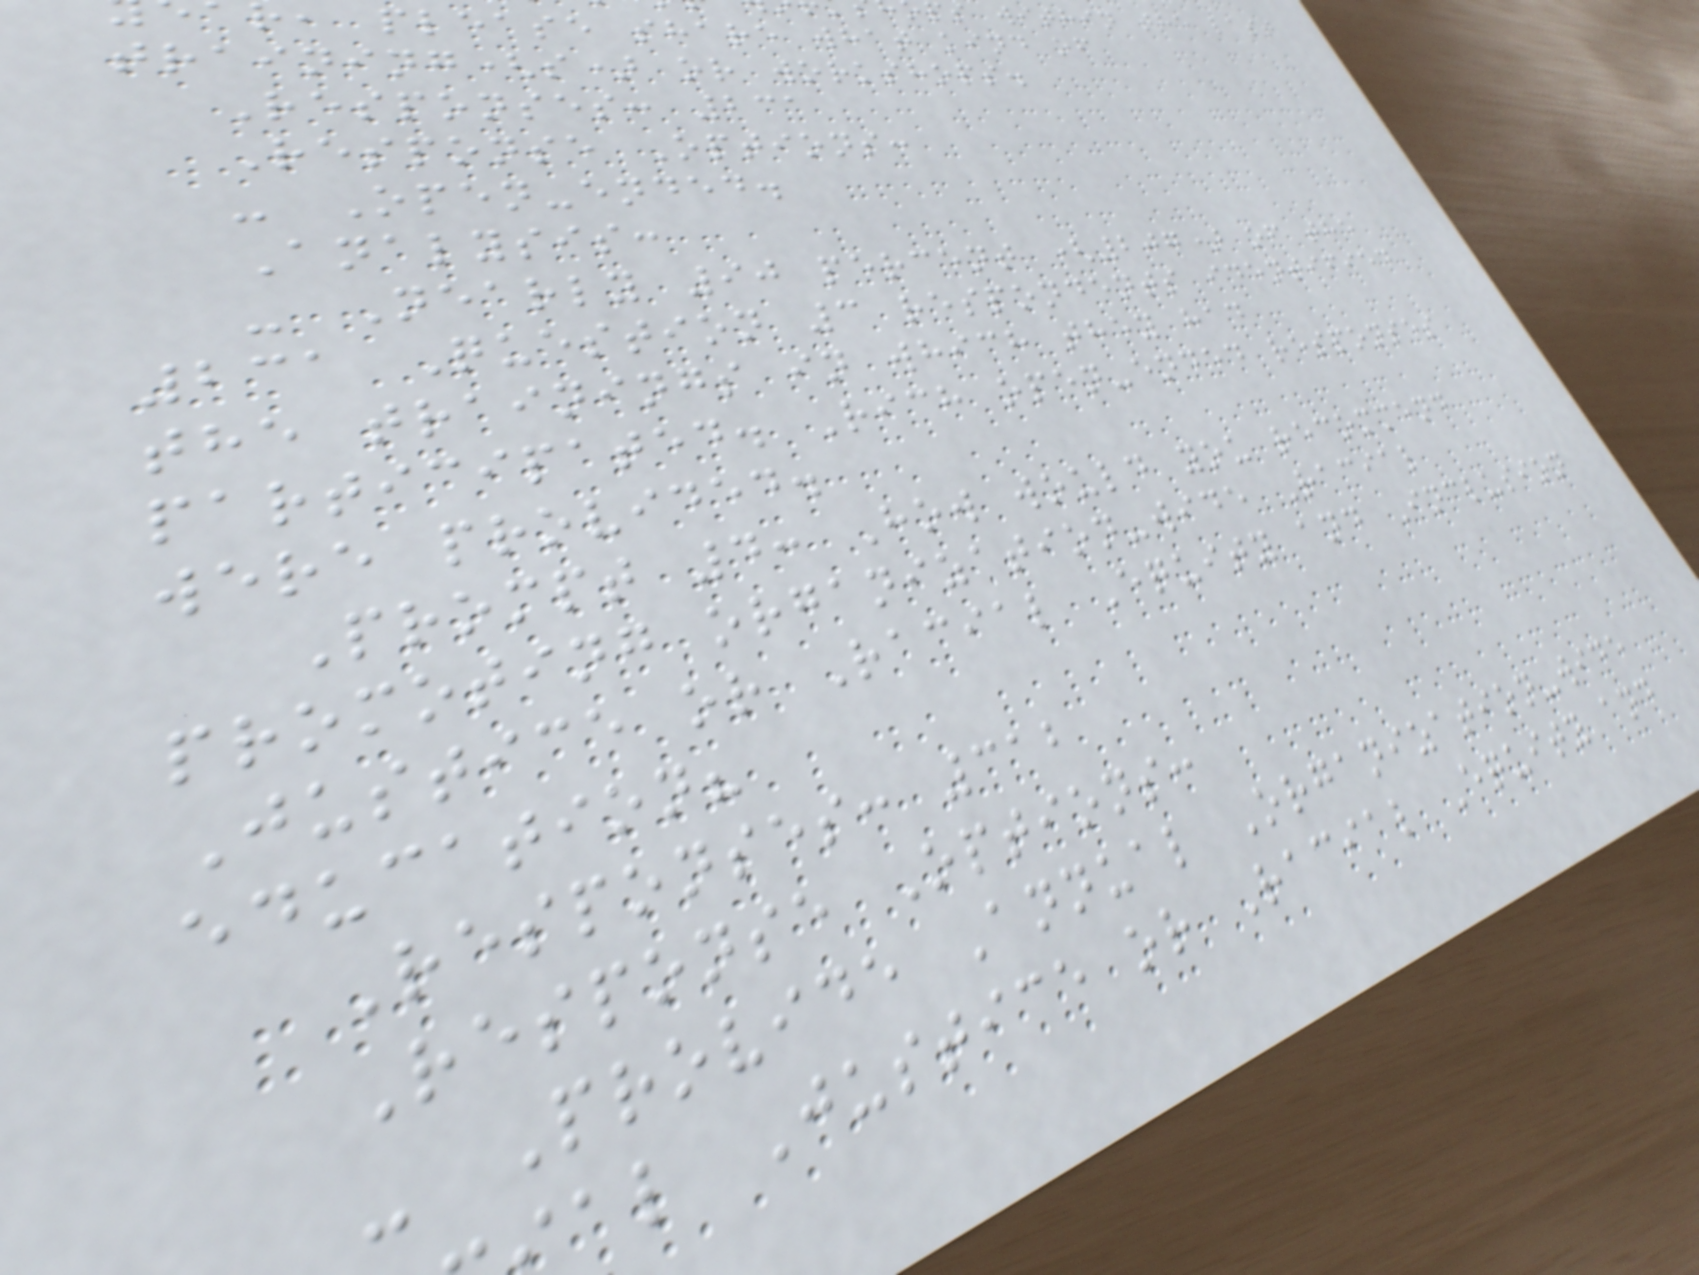ps within the last
, please share what kind of
training(s) or workshops.
Responses: 231
Response Options:
- Open-ended.
Analysis:
- Nearly 90 percent (207) of the
231 Question 3 respondents identified
the trainings in which they had
participated. Rich open-ended responses
were provided.
Prompt 4: How would you recommend
promoting organization-wide Racial
Justice or Racial Equity and Inclusion
education?
Responses: 312
Response Options:
- Provide Annual Organization-wide
al Justice or Racial Equity and
